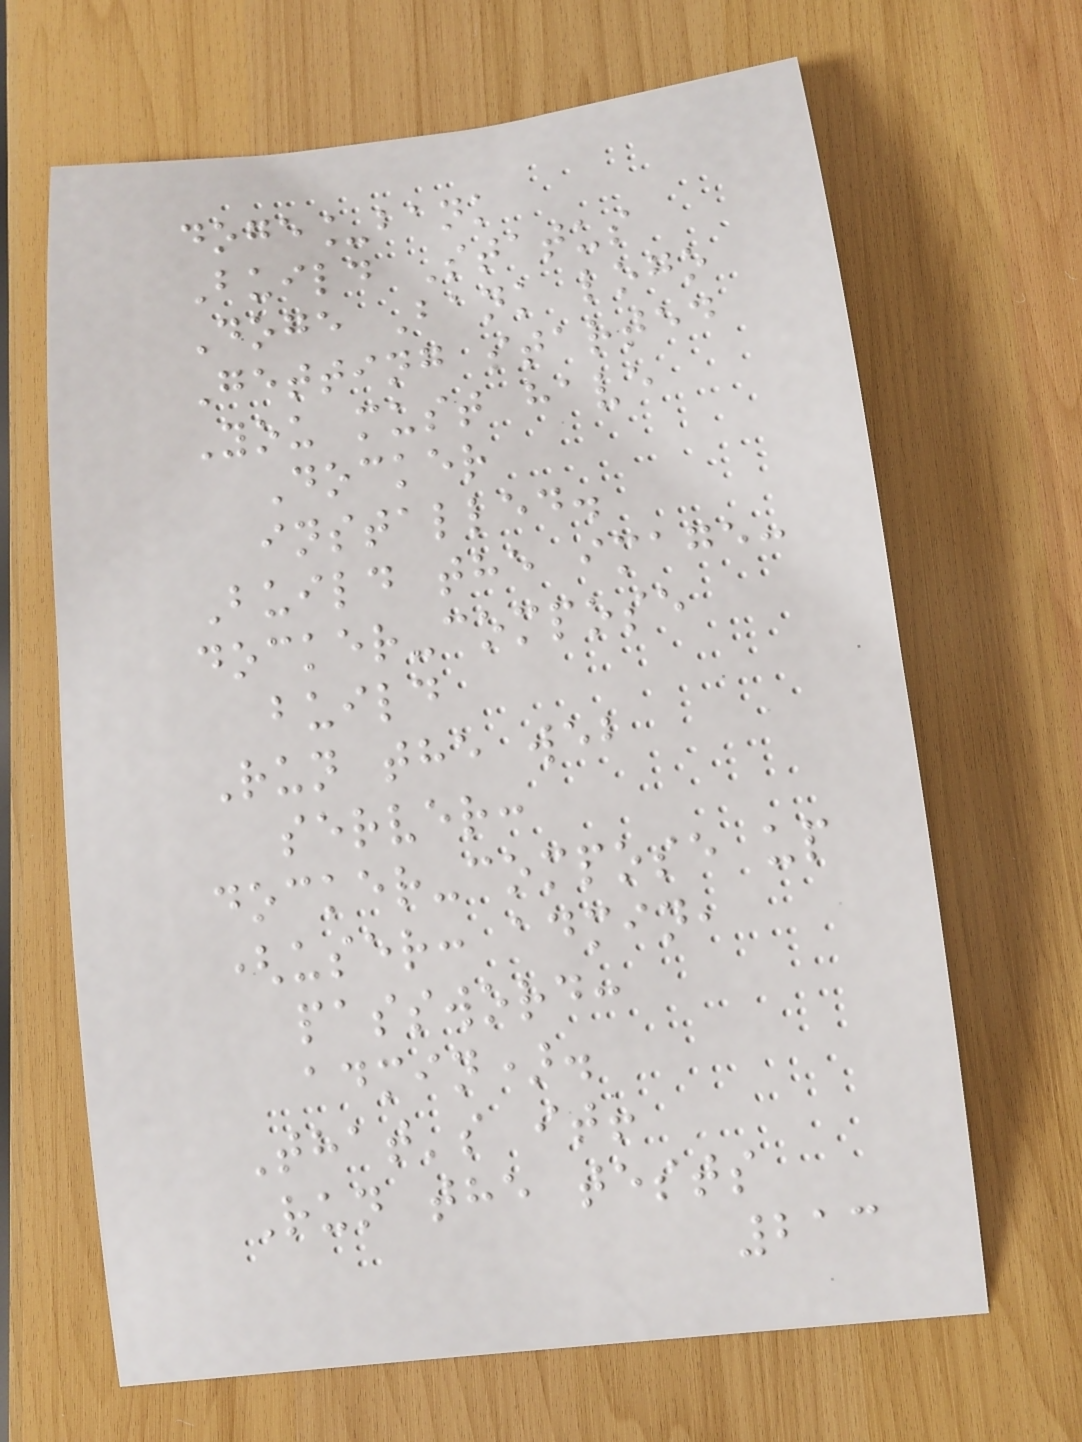doge_bank
Build Status
Doge Bank logo
Getting started
You must have
Docker
installed.
Build the image:
docker-compose
build
Run the web
server:
docker-compose up
(user: admin,
password:
admin).
That's it!
Run the tests
213
